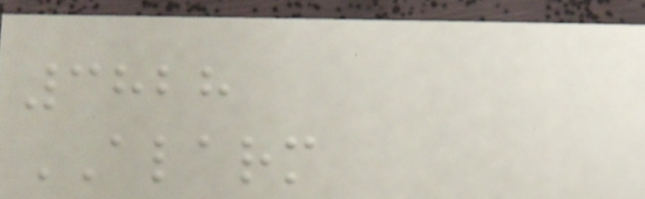3828
ALARM
